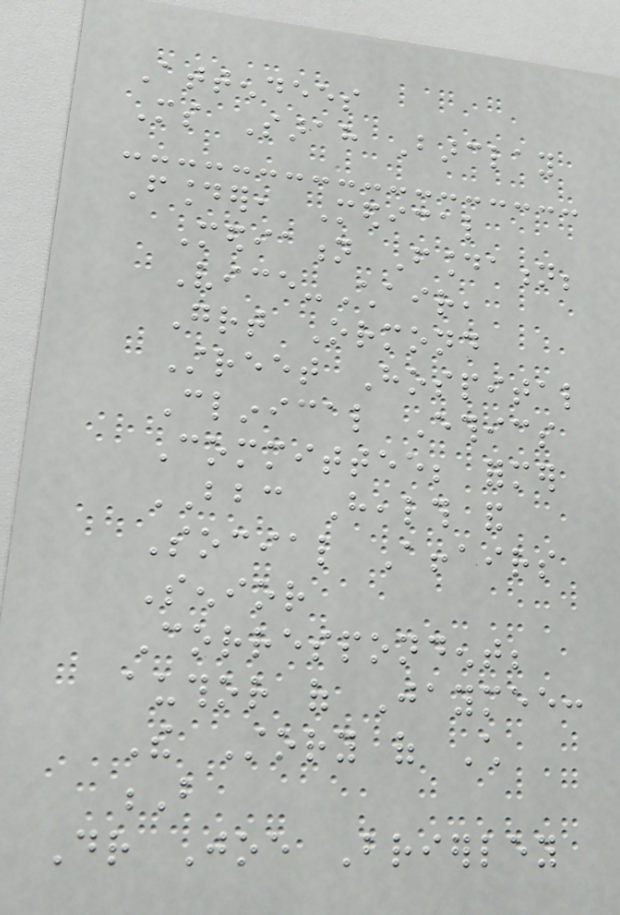Attendees
Ms Sarah Barclay
Founder, Medical
Mediation Foundation;
Vice-Chair,
Great Ormond
Street Hospital
Clinical Ethics
Committee; former
BBC Health and
Social Affairs
Senior
Correspondent;
author of Jaymee:
The Story of Child
B
Dr Joe Brierley
